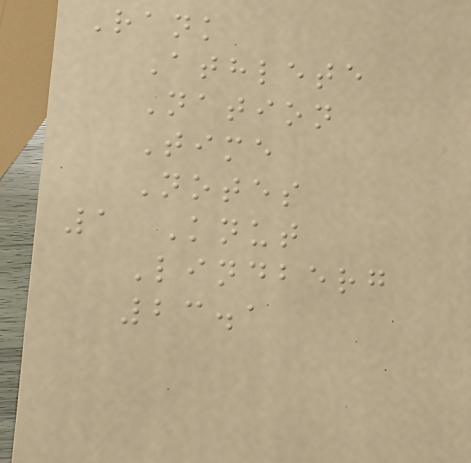Rank
Athlete
Nation
Time
Notes
1 Knut
Lindberg
23.1
